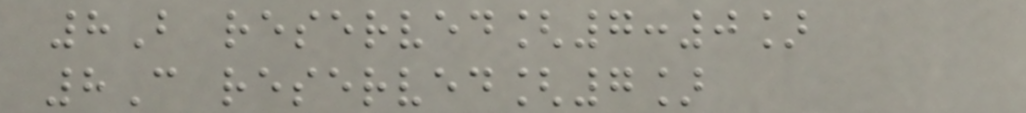8B reserved[7:0]
8C reserved[7]
